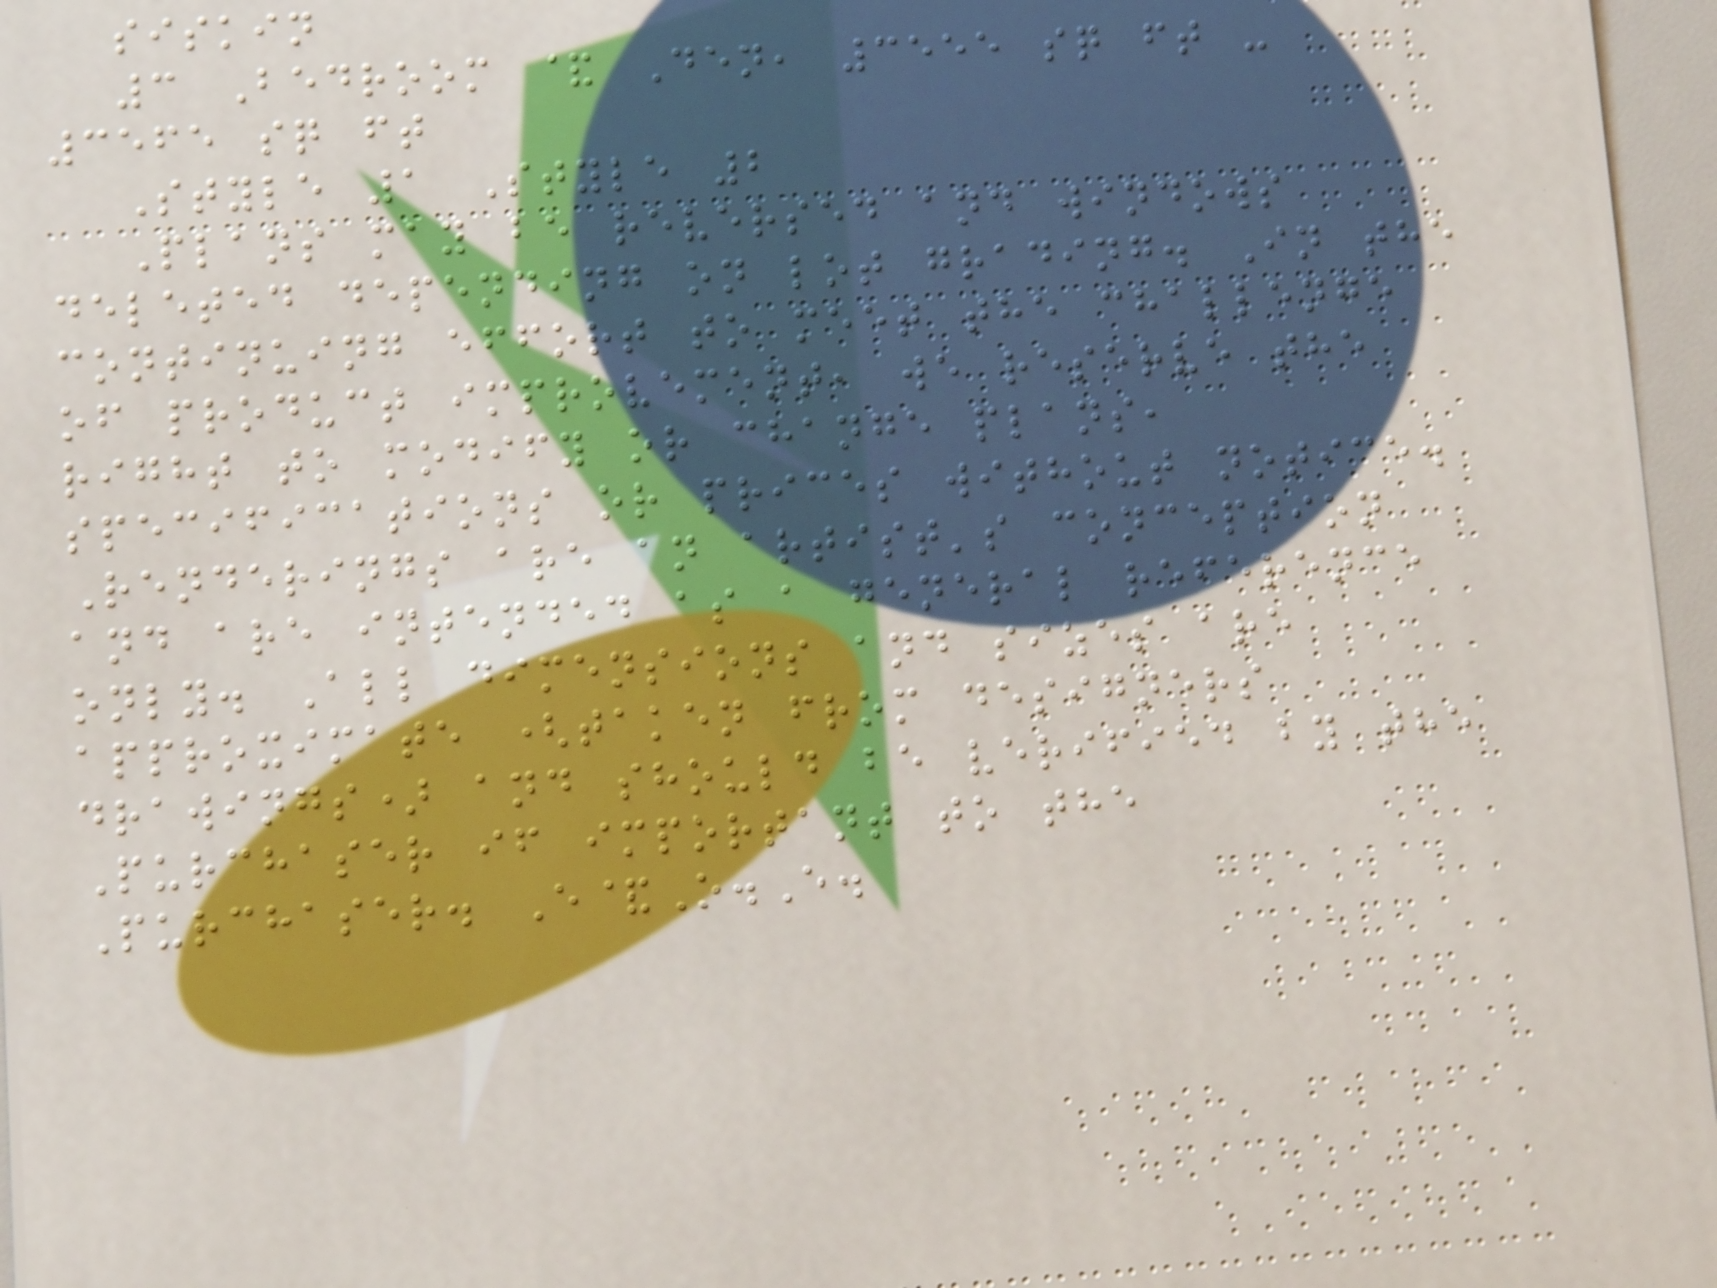siskin
3 Bedroom & Den, 3555 sq ft -
3565 sq ft
Style 1 Style 2
Plans may be reversed and windows
deleted depending on lot grading. In the
continuing effort to meet the challenge
of product improvement, we reserve the
right to modify or change plans,
specifications or prices without notice.
Renderings are an artist's conception
and are intended as a general reference
only. All dimensions and sizes are
approximate (taken from designers
drawings) and should be verified by the
Purchaser if important to the
Purchaser. E&O.E.
